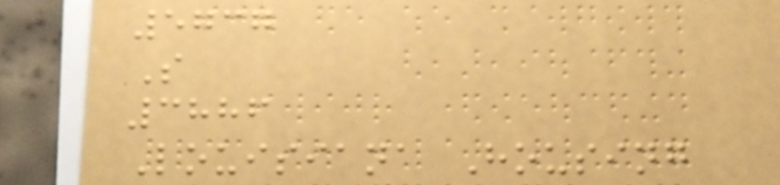5737
S
3886
Louisiana Housing
